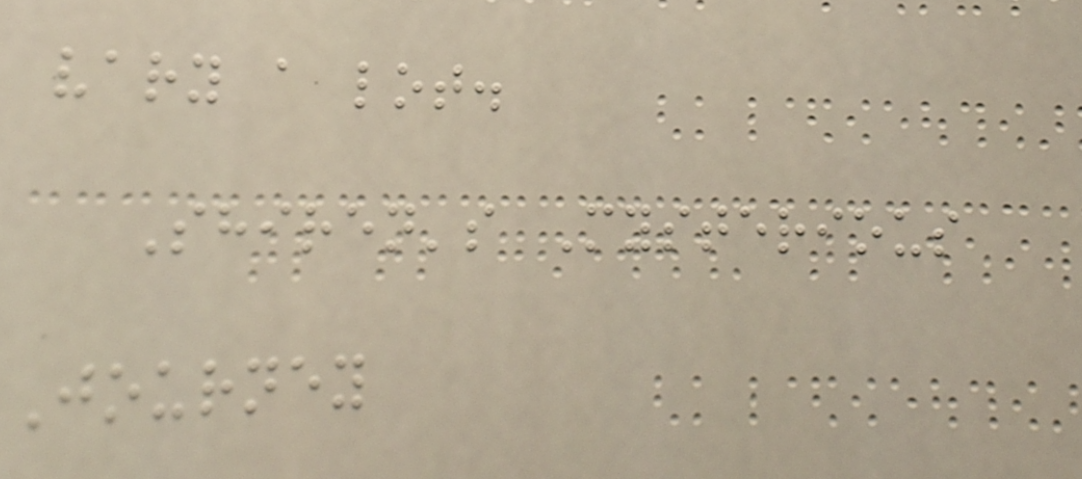vary a lot.
Shiren's Mysterious
Journey
